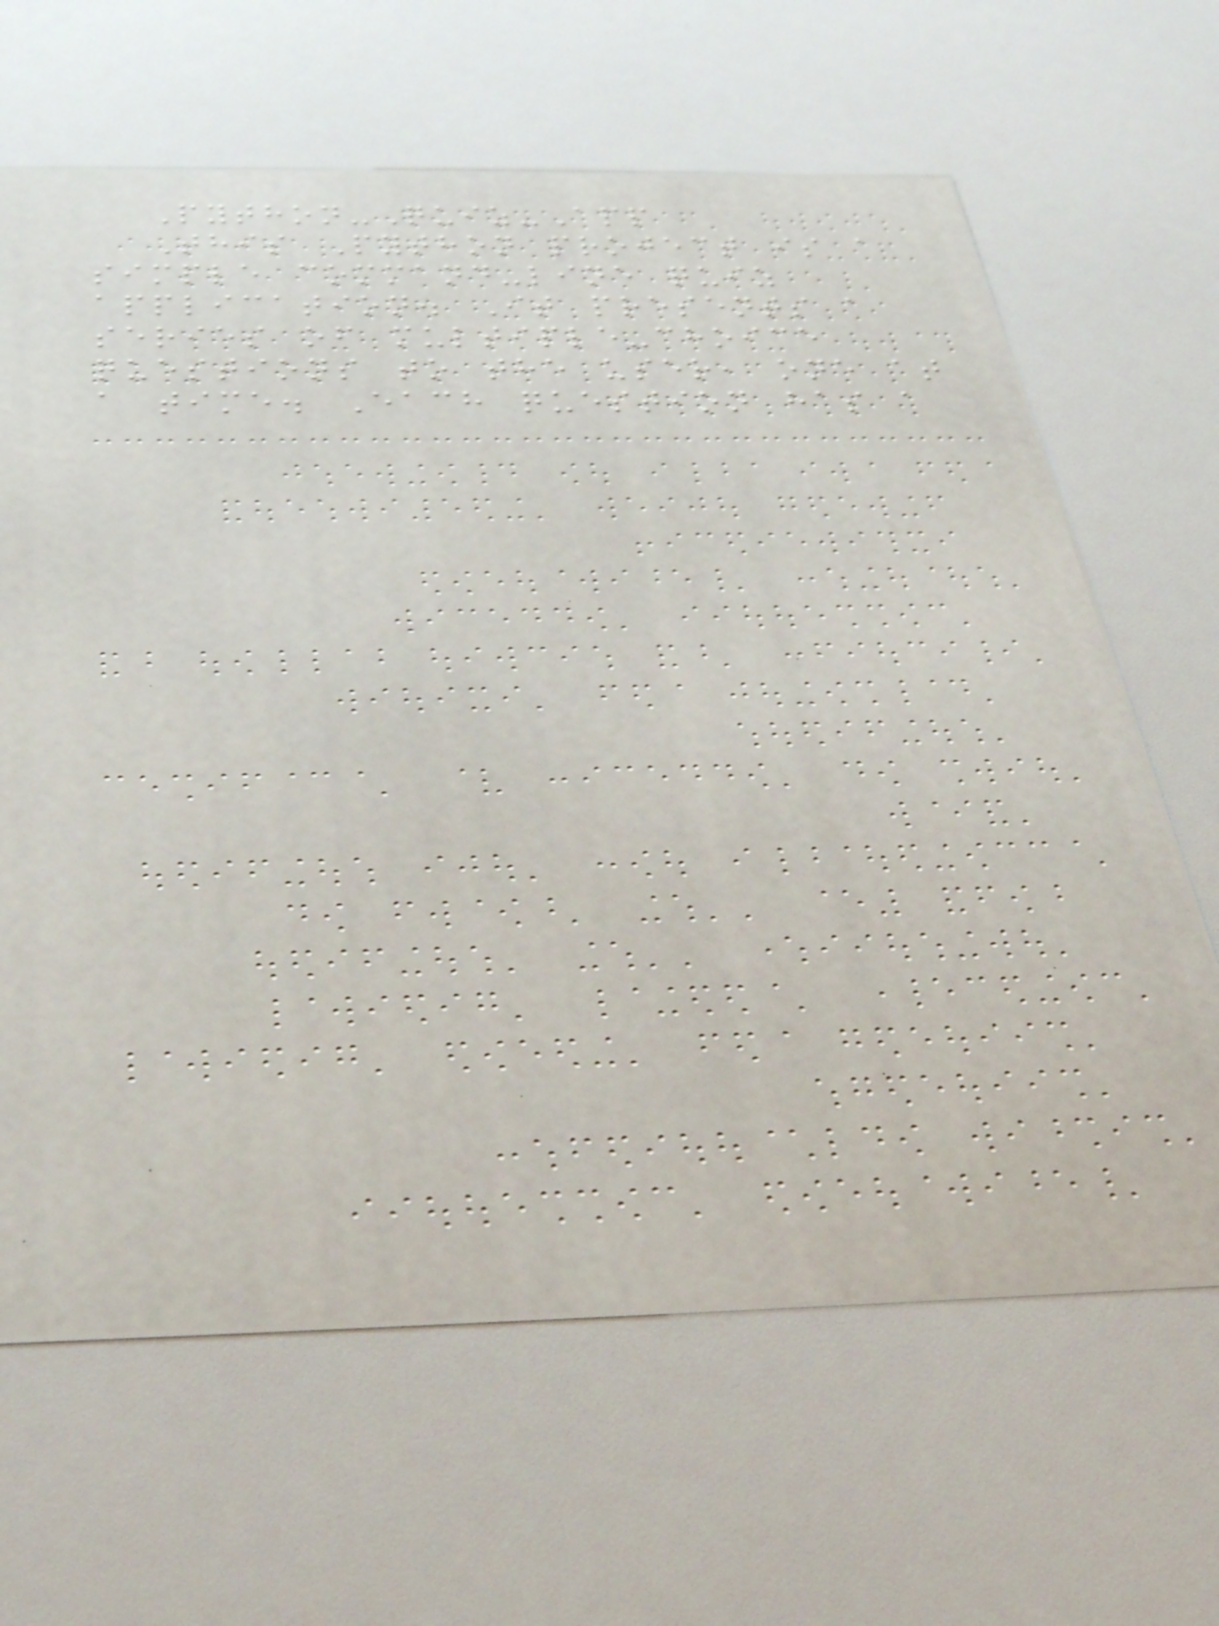Python-Quiz-App
This Python project is a
simple command-line quiz
application. It presents a
series of multiple-choice
questions to the user, one at
a time. Each question has a
